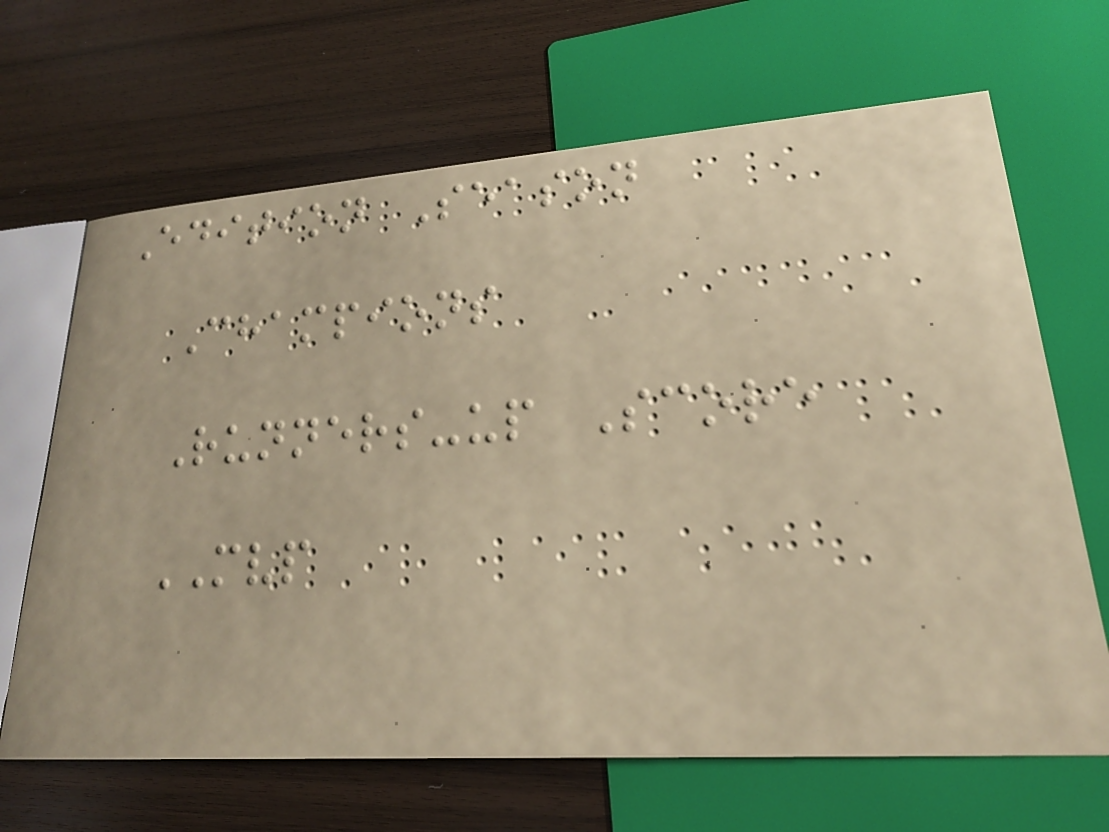Edition Season
Champions
Runners-up Score
MVP
